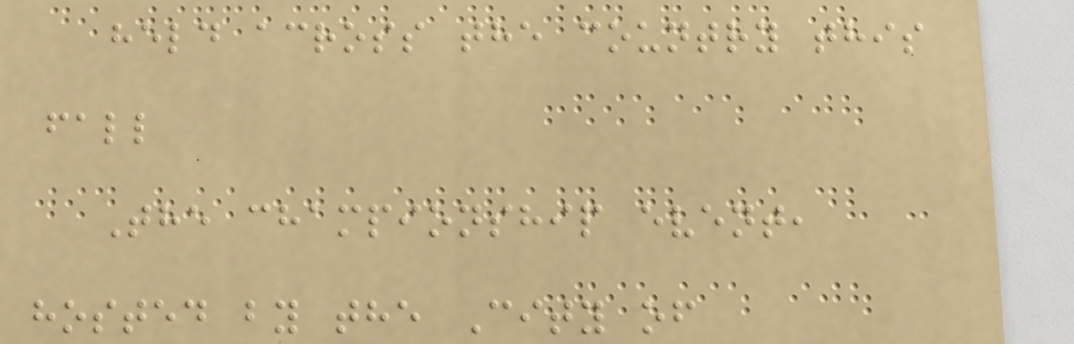held across the country this
fall
The championship event,
hosted by the City of
